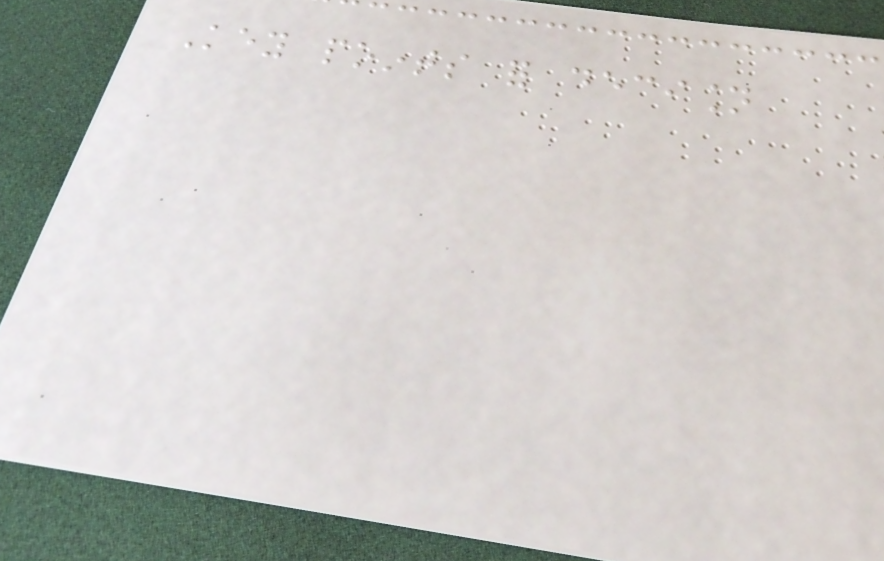Key points for decision
